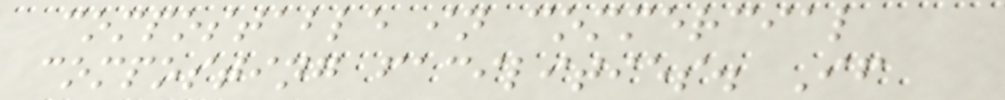compostable in commercial
composting facilities. If
